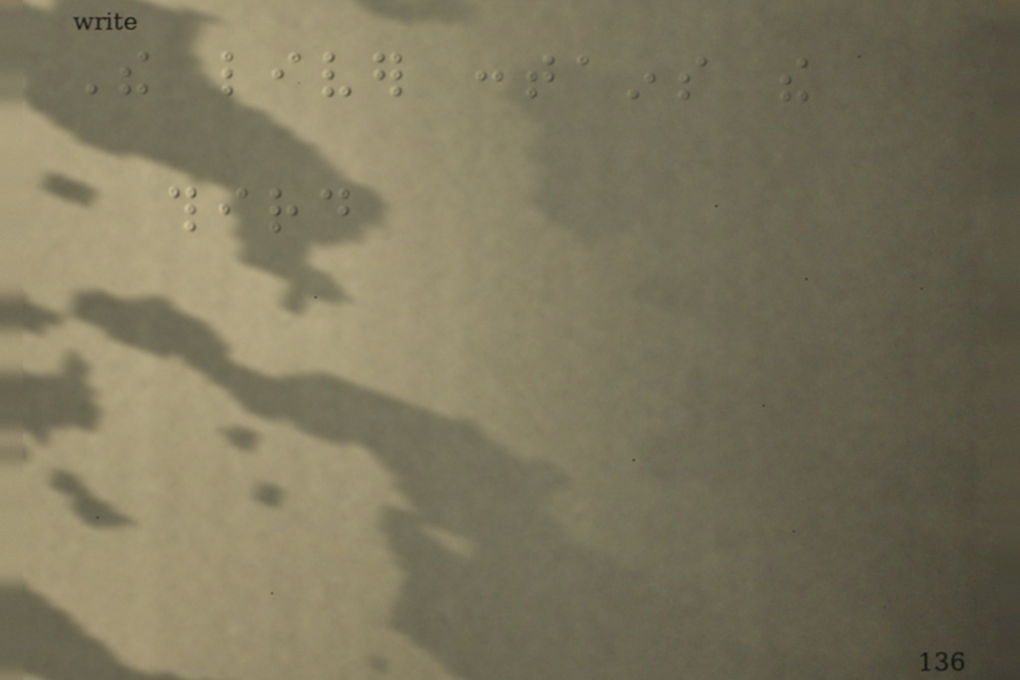The liver contains the
third
